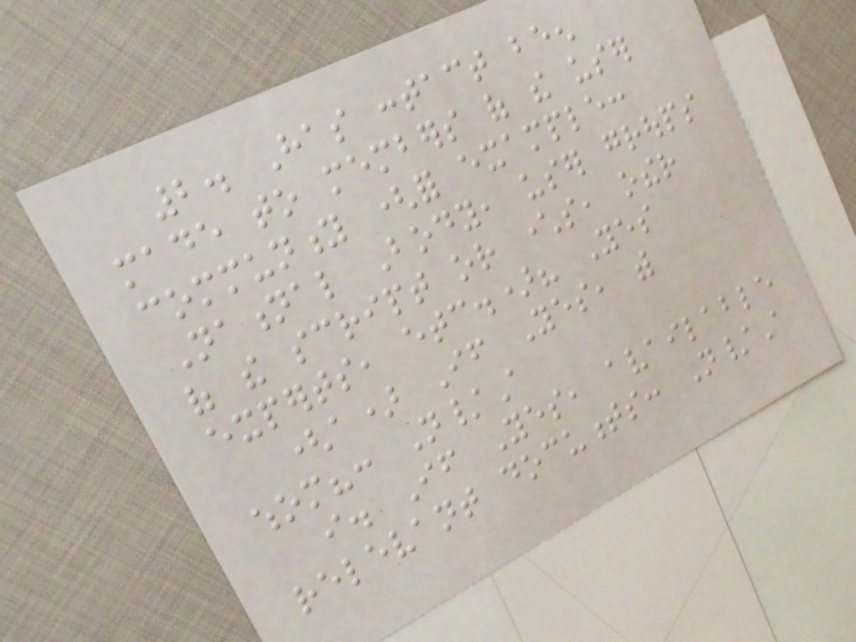2. Has contact been
made to members of the user
community (for example:
National Body, user groups
of the script or characters, other
experts, etc.)? Yes
(a) If Yes, with
whom?: N/A
i. If Yes, available
relevant documents: N/A
